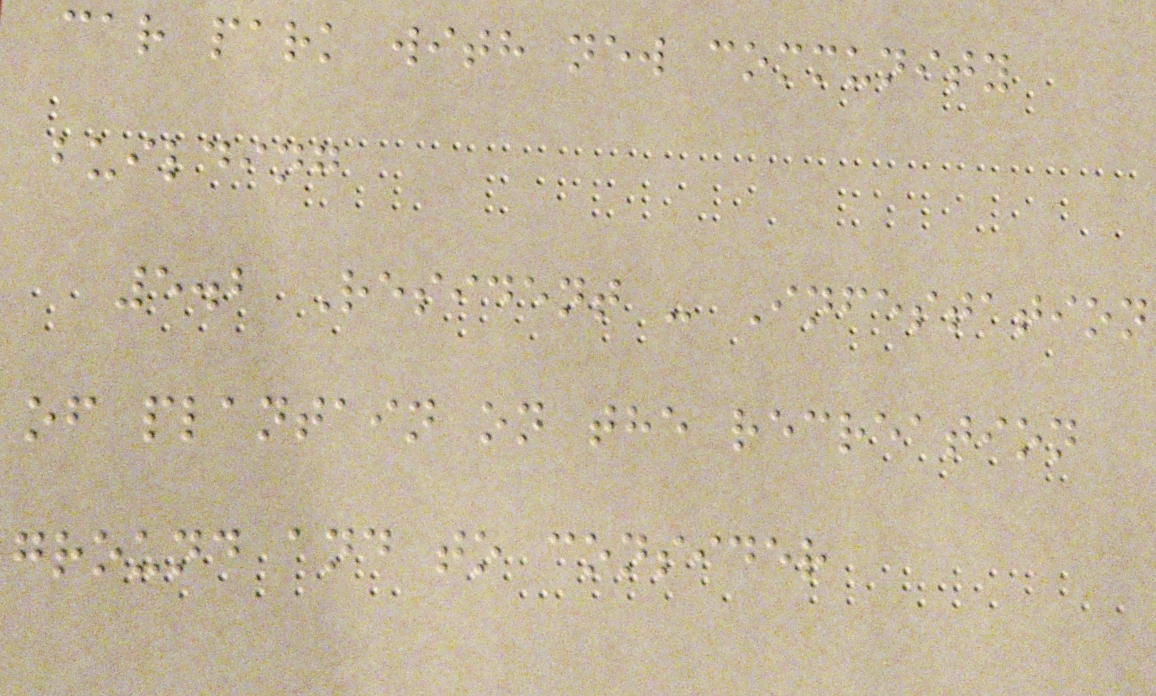car park with new community
building
5.2 Resident - Infestation
of plantain on the recreation
ground and to consider
